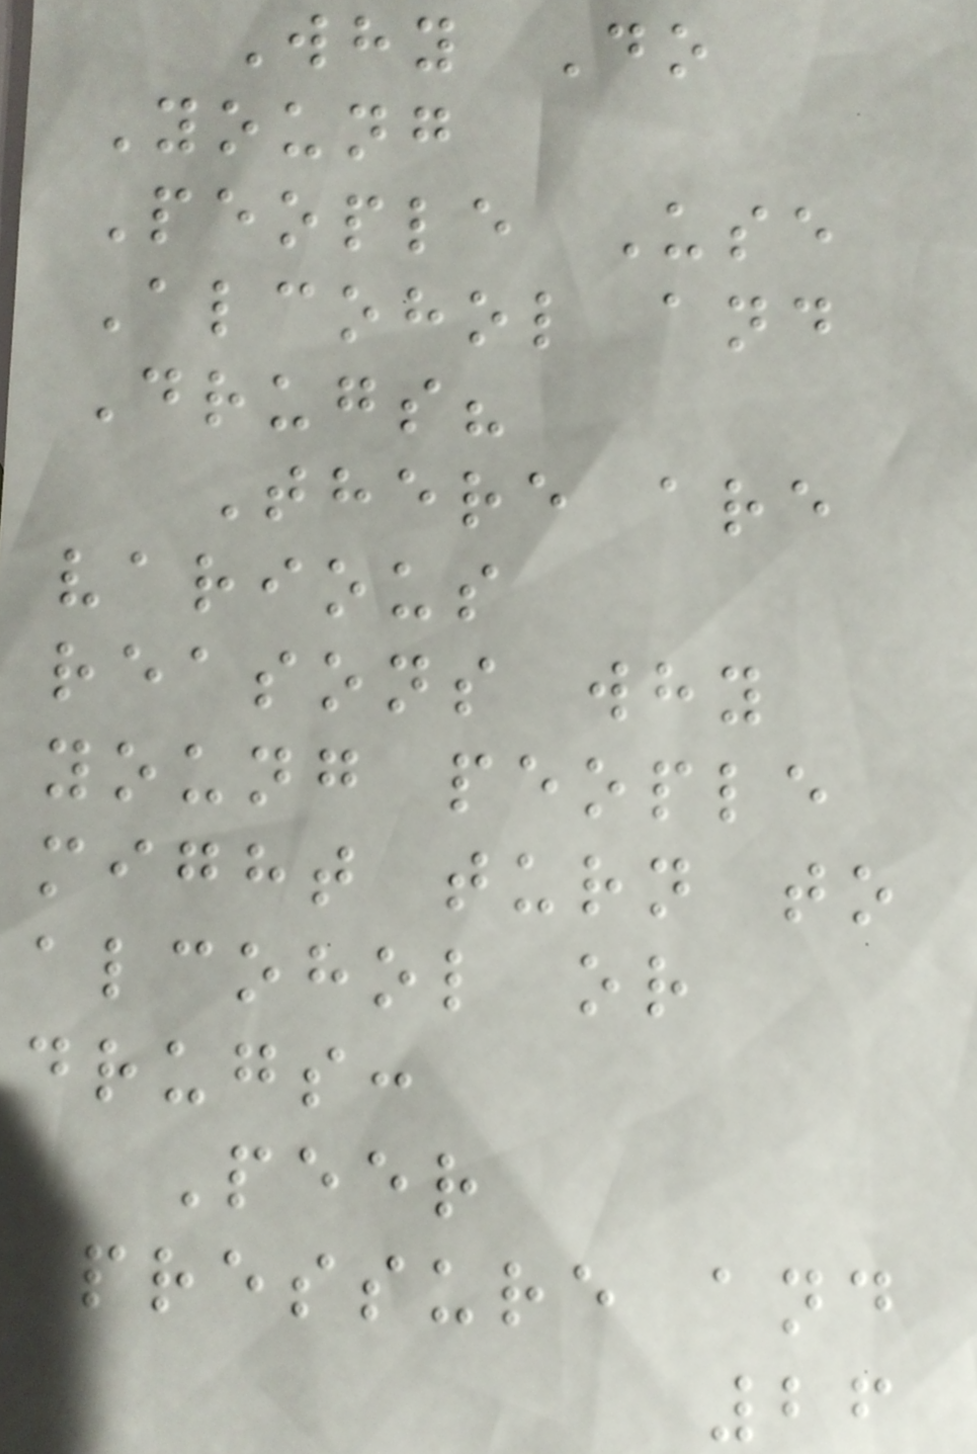Why Do
Young
People Use
Alcohol and
Drugs?
There are
various
reasons why
young people
might turn to
alcohol or
drugs:
Peer
Pressure and
26
